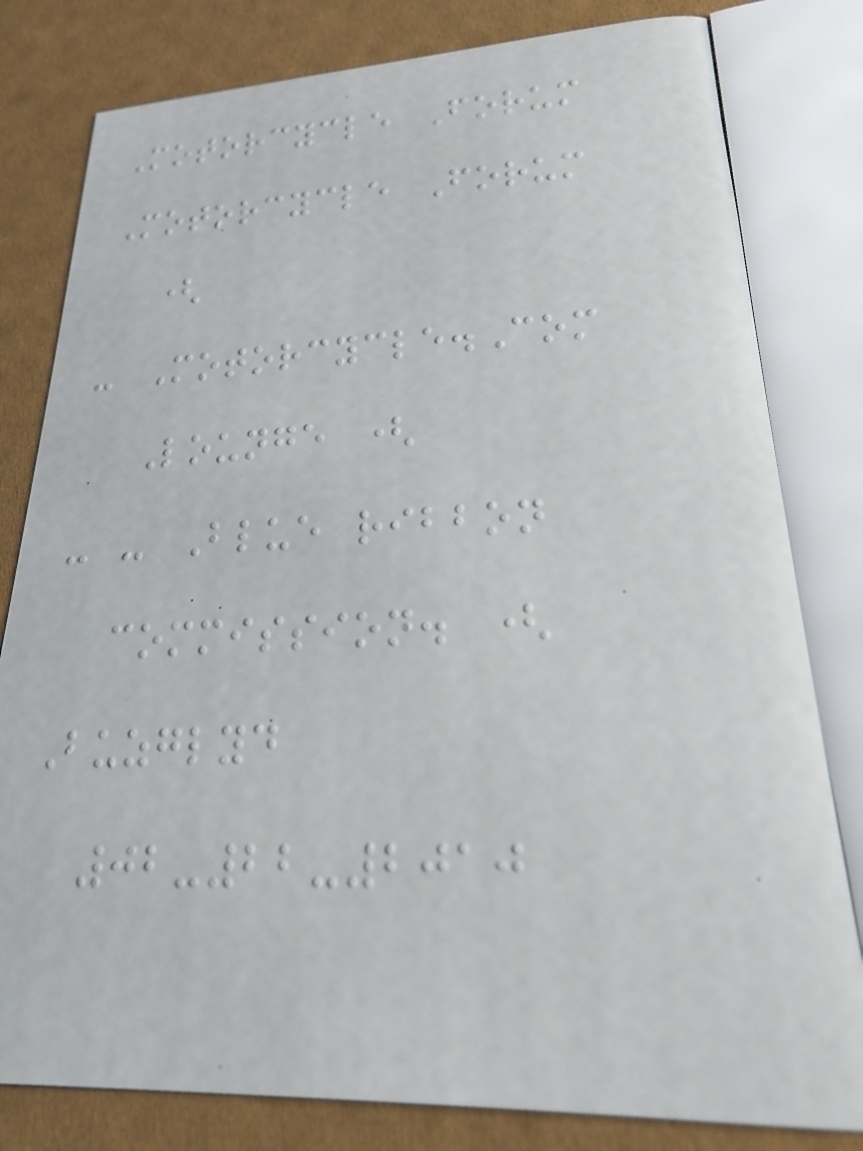Motorcycle Forum
Motorcycle Forum
(
- Motorcycle.Com
Lounge (
- - Blue ribbon
commission. (
Buzglyd
02-22-2010
